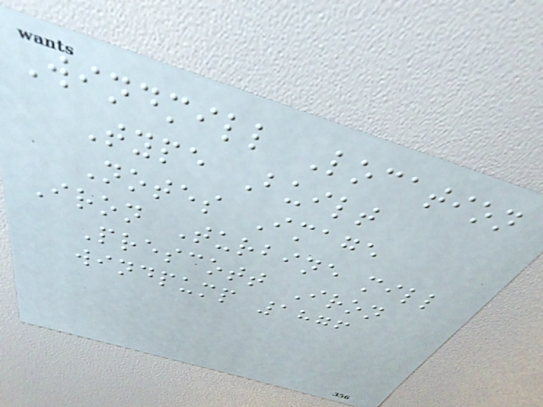Windmill Location
Type Built
Notes Image
Iron Turbine mill
Prescott Iron
windpump 1876
